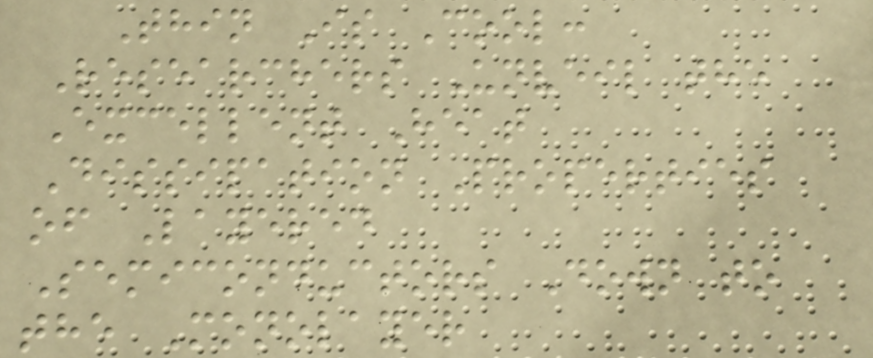Thin Is Cool:
Researchers Unveil the
Excellent Heat
Dissipation Properties
of Layered
Semiconductors Down to
the Monolayer
